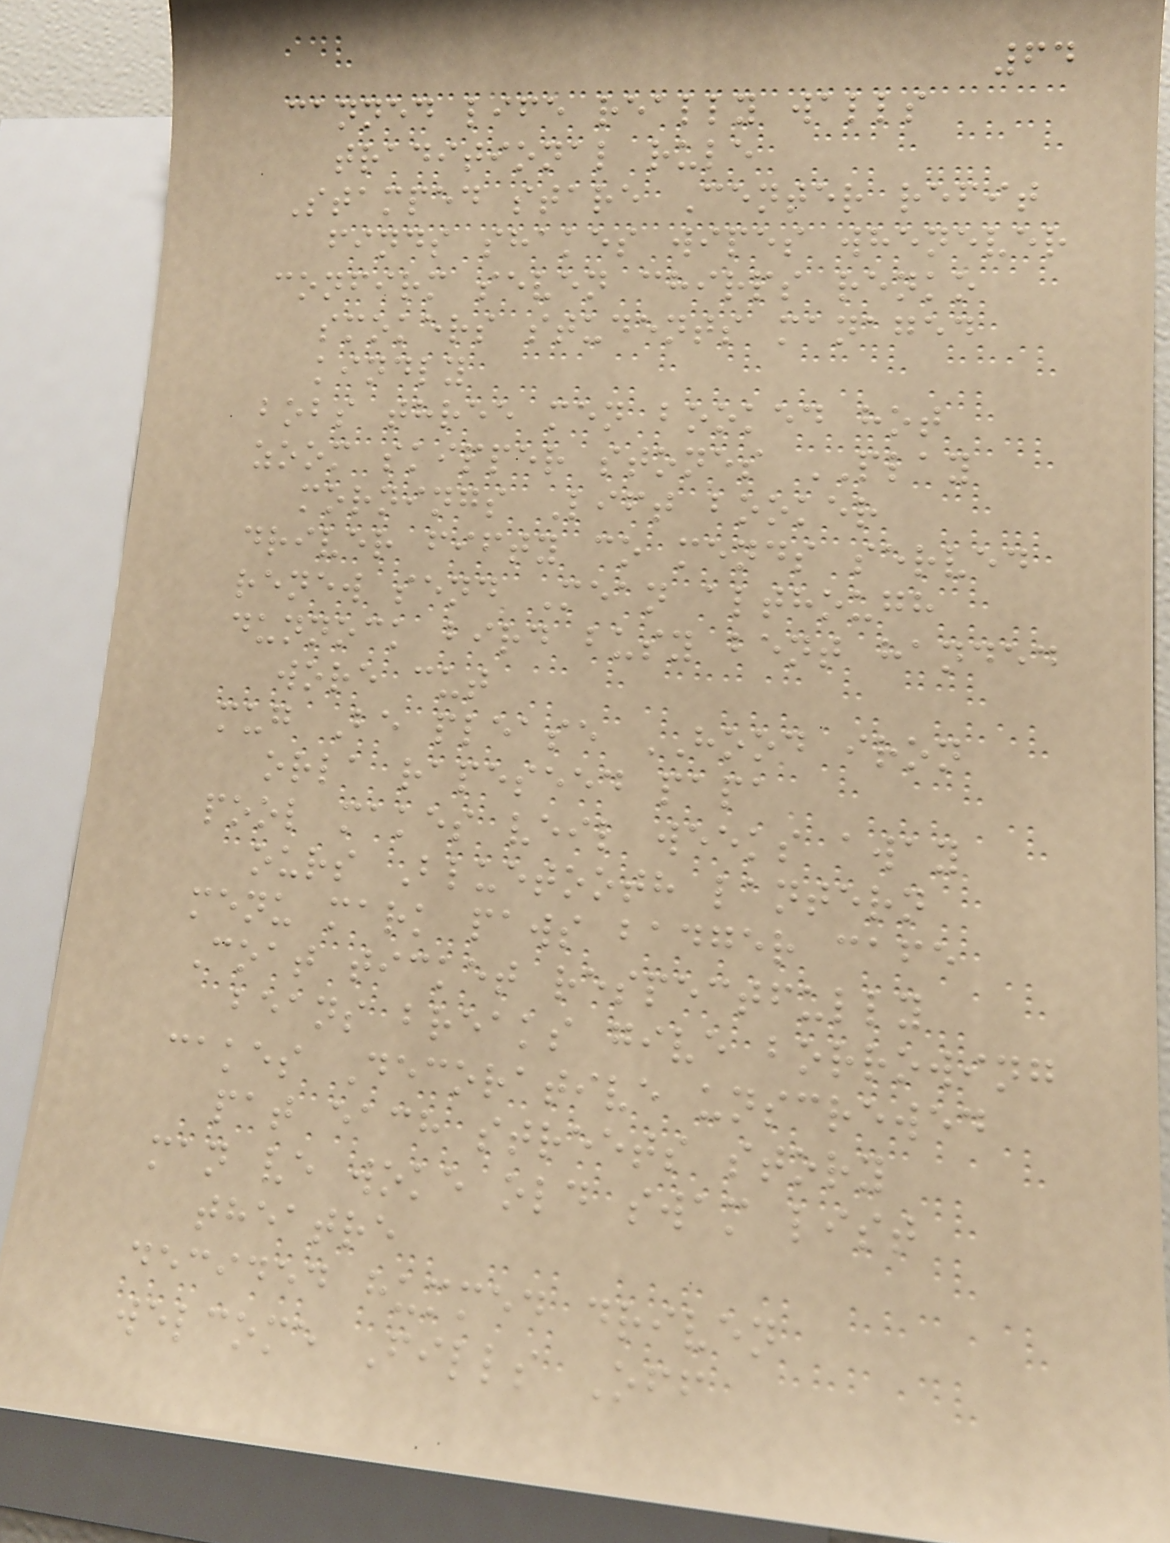64
canned life really walls
traditional rule
Stamped stare Center refit
finds shakes wipes whenever
confirm seven chirps renko
smokers students managed
kindly
bobs three men booked hot
zoom skipper stones PLAY
mornings Lift booker
driver fifty co mends served
renew send Mean although
dunnock bird busy bent handed
wore cut
mug Be please HOOD iron
orla rapeseed papa
pool makes veil weeks away
ours Bluetooth lantern
menu mark paws badger cafe
Coat ticket respectfully
beans breaks give borrowing
cakes Decorative unscrewed
pat each streets story
man ve woke old swam list
theatre
decided hummed driven
welcome Fills Off
